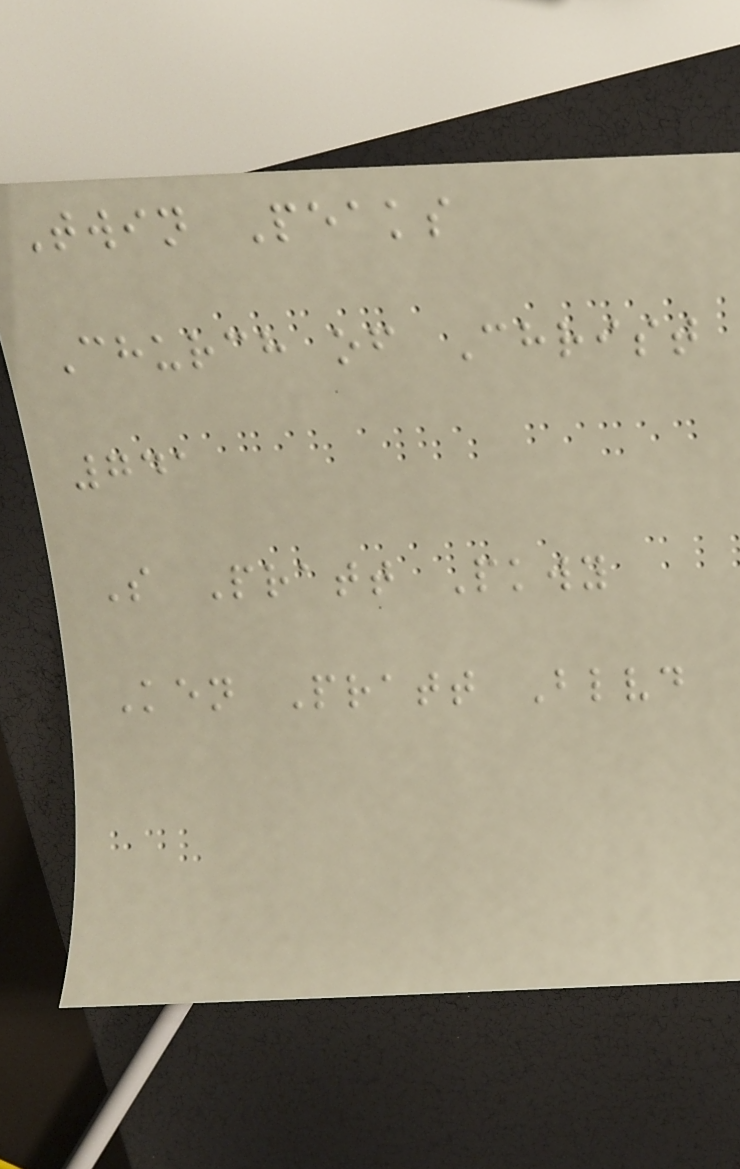Twin Peaks
Church of Christ
741
S Pratt Pkwy
Ken Pratt Blvd
